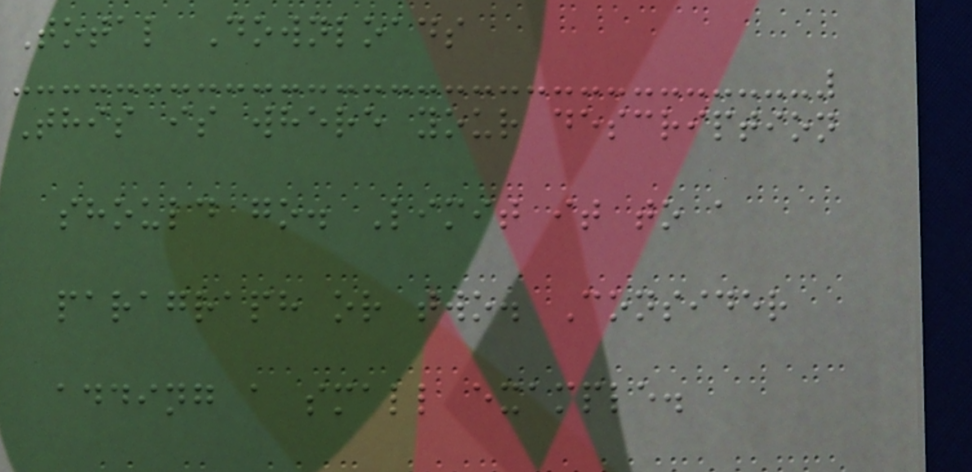Total Downloads
This is where your description
should go. Limit it to a
paragraph or two. Consider
adding a small example.
